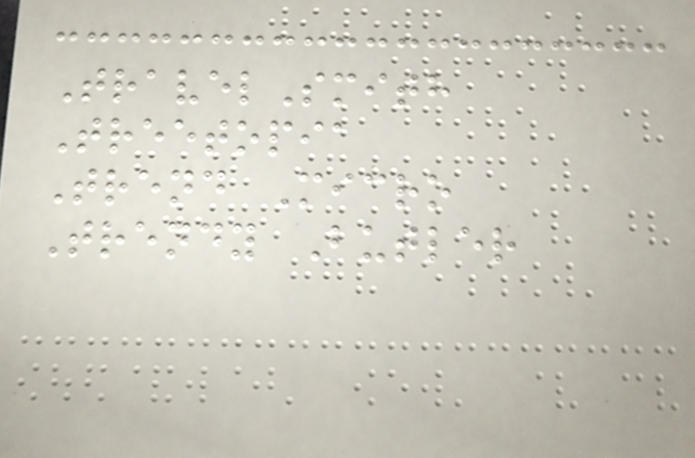TravelSmith
Treetopia
Trend Micro
Trendy Butler
